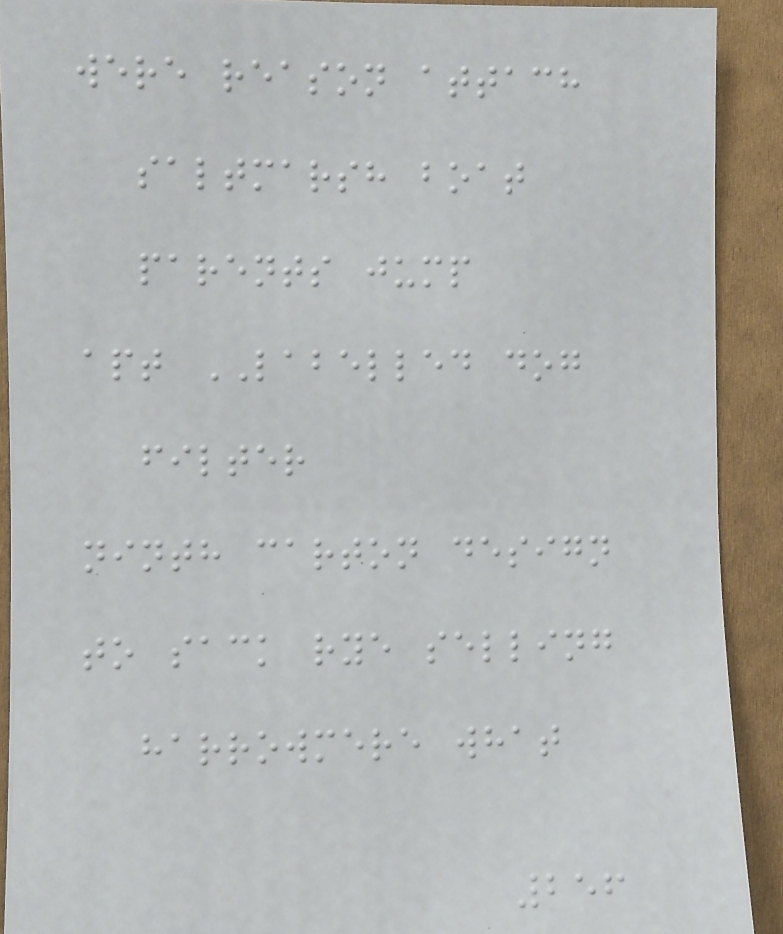were reason attach
saltmarsh boat
parents jump
apt LABELLED dog
filter
ninth carton design
to sack rye selling
harrowmere what
256
